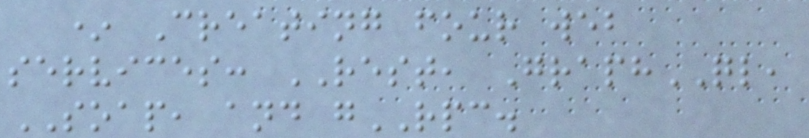* Creating four web
services: REST, GraphQL,
SOAP, and gRPC.
